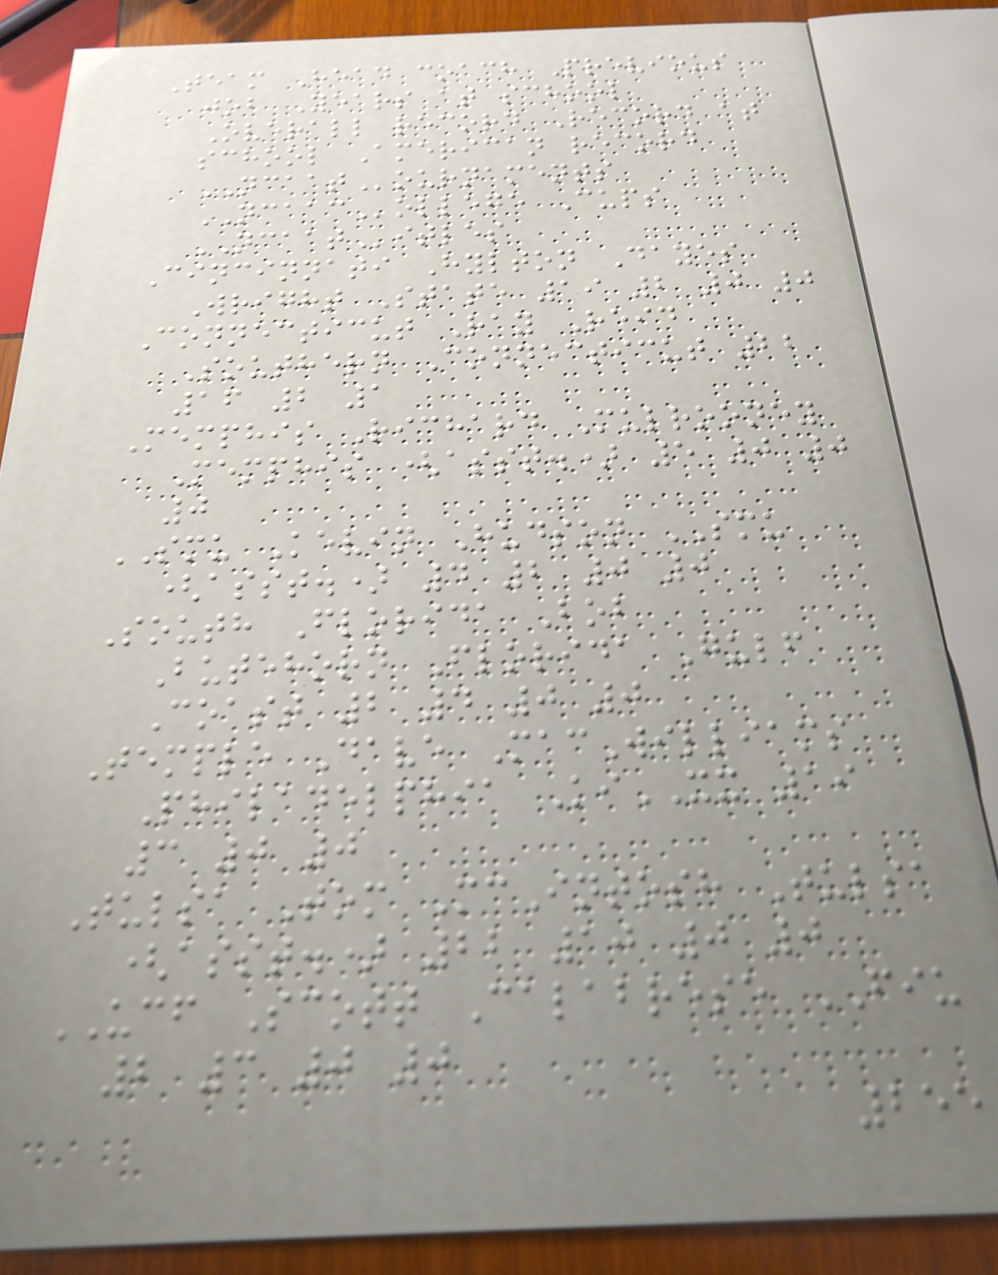Team Head coach Previous
job Years at school
Overall record Record at
school American record
NCAATournaments
NCAACollege Cups
NCAATitles
Cincinnati Hylton Dayes
Wright State 19 2 0 0
Connecticut Ray Reid
Southern Connecticut 22
16 2 1
Memphis Richard Mulrooney
Memphis (asst.) 5 0 0
0
SMU Kevin Hudson SMU
(asst.) 4 2 0 0
South Florida Bob
Butehorn Florida Gulf
Coast 2 4 0 0
Temple Dave MacWilliams
Philadelphia KiXX 19
3 0 0
Tulsa Tom McIntosh Tulsa
(asst.) 22 10 0 0
UCF Scott Calabrese FIU
2 3 0 0
255
